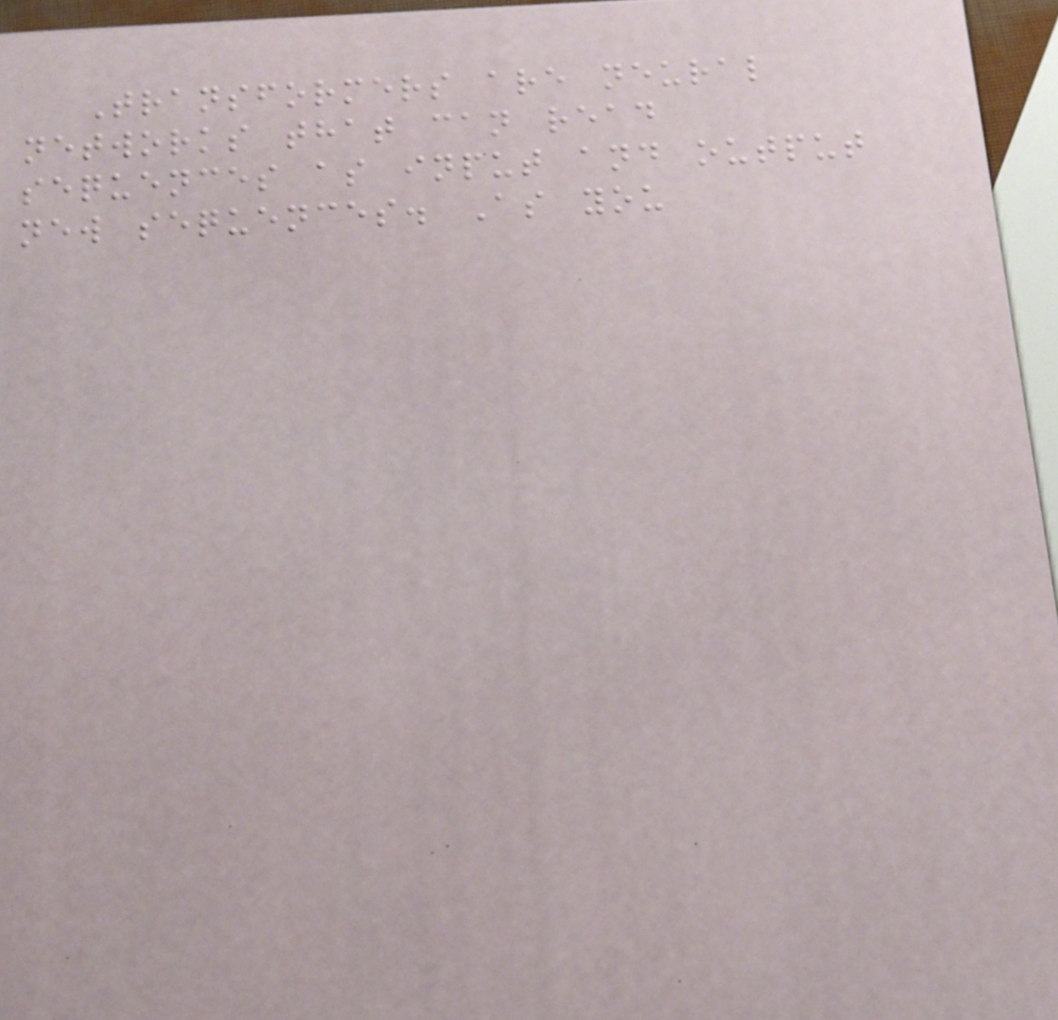Transformers are neural
networks that can read
sequences as input and output
new sequences. As you
